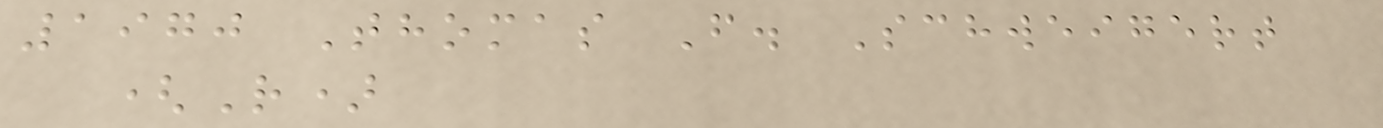1970 Thomas F. Schweigert
(R)
